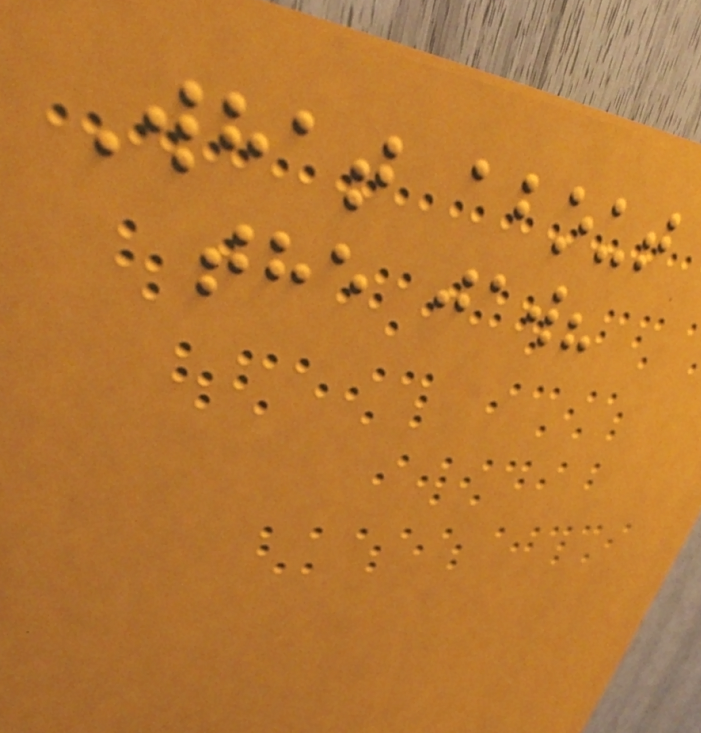What about
the jaw?
